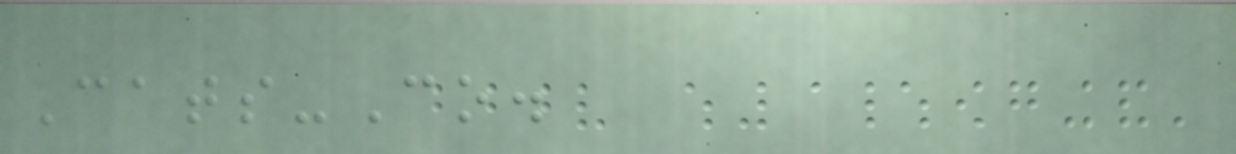Cats-Co.
